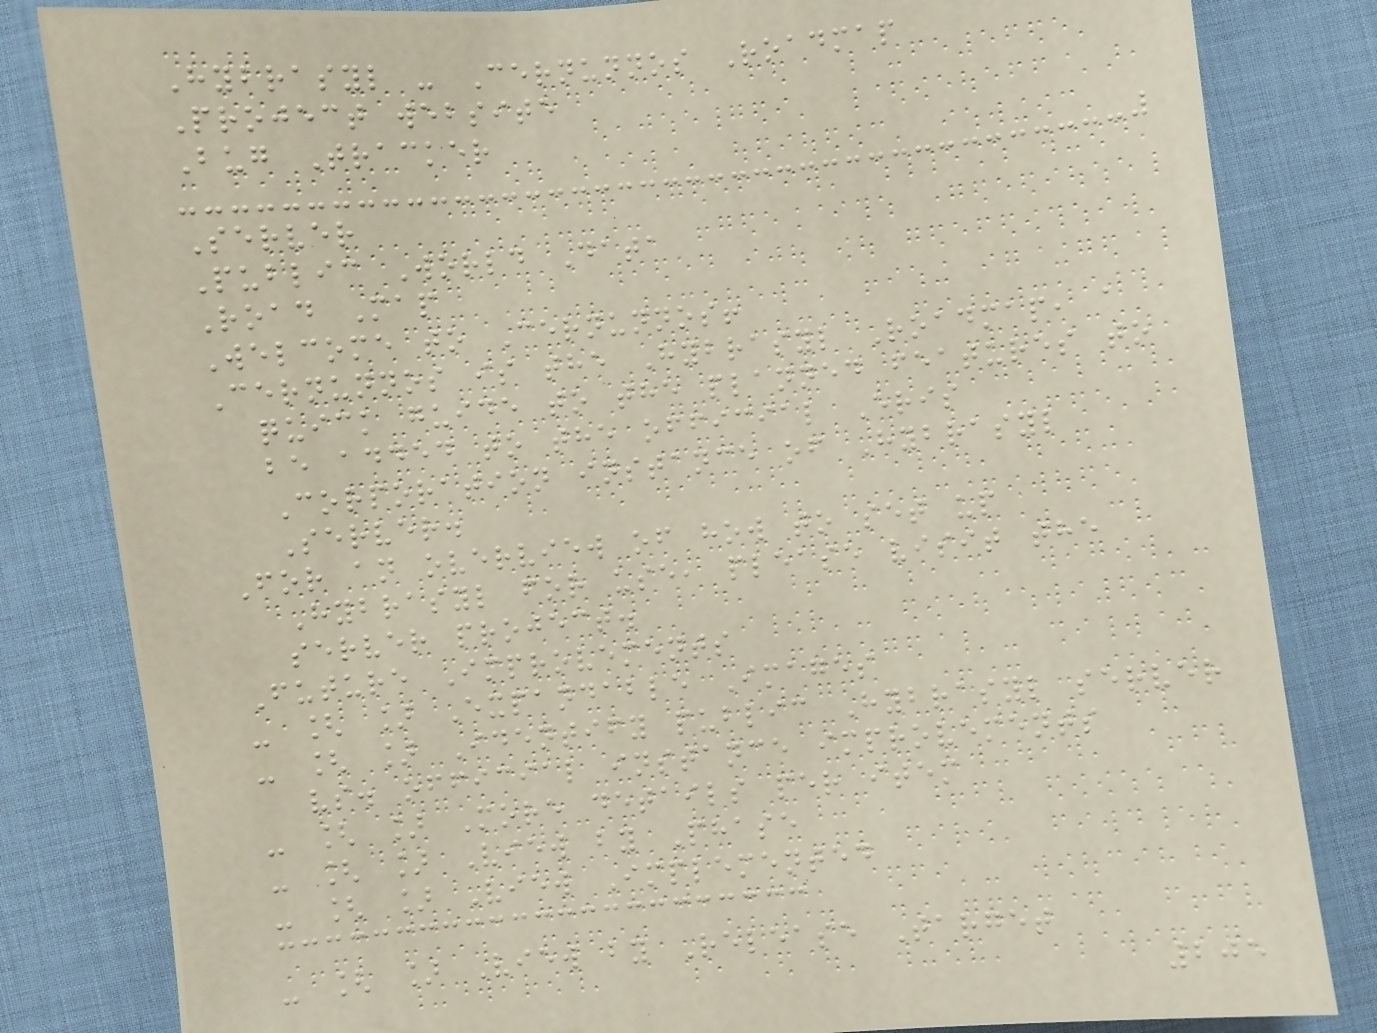Hybrasyl - Cernunnos Roadmap
Project website
Bug Tracker
Server
Public World Data
Road Map
Welcome to Cernunnos!
Cernunnos is the Hybrasyl Roadmap, a
quick guide to the planned features to
be added to the official Eris
Corporation instance of Hybrasyl
Server.
For an overview of how to set up
Hybrasyl for use, please visit the
server project.
Future Improvements
- [ ] Expandable Images
- [ ] Identify public Hybrasyl server
vs. official instance improvements
- [ ] More details per item
- [ ] View by Phase
- [ ] View Implemented
- [ ] View by Release Target
205
